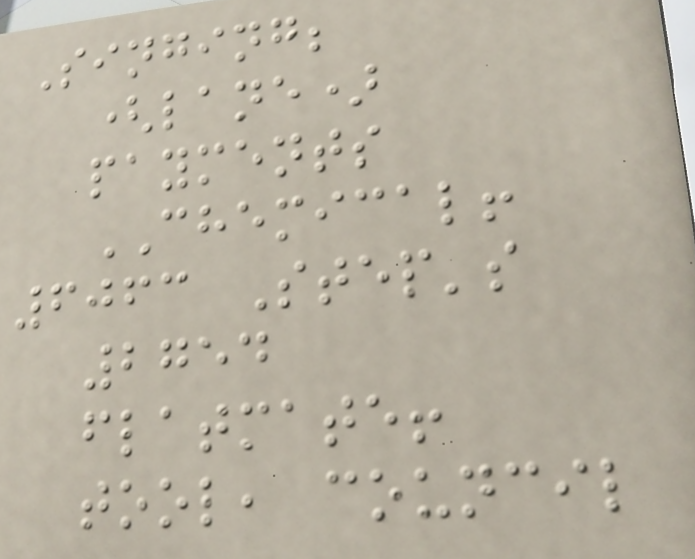Singing;
(lane)
payments
CHEMICAL!
6063 Step's
2754
flatmate!
tool, council
